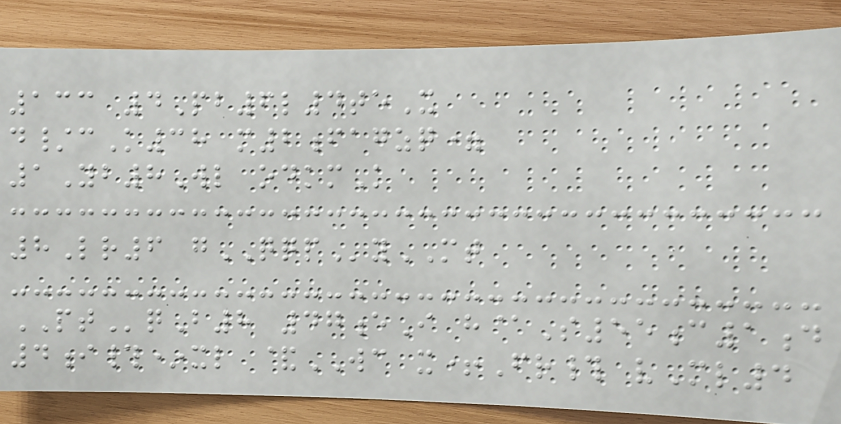133 4Pb6l4teX
d/cK38 m2fagzq=
1Yb8Wl odkmK
8Lr6 gQQPyMT
PTqB8 47eI h@S55c1d
4i#*xl &WC x+Fr# vMl4
